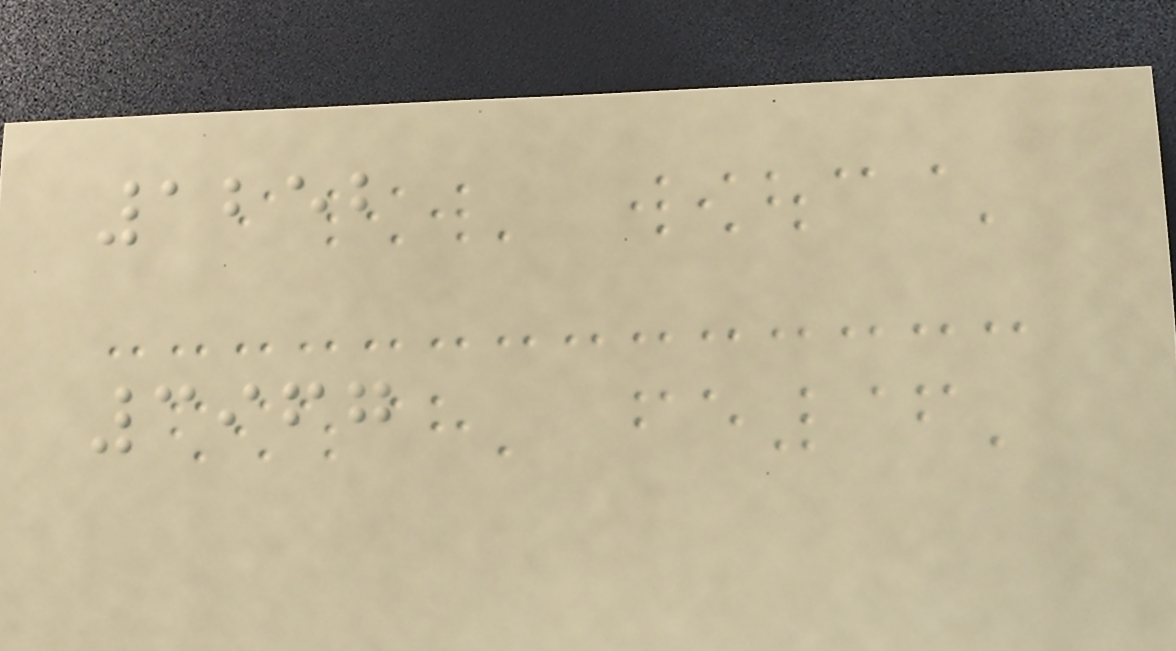1252
3967
